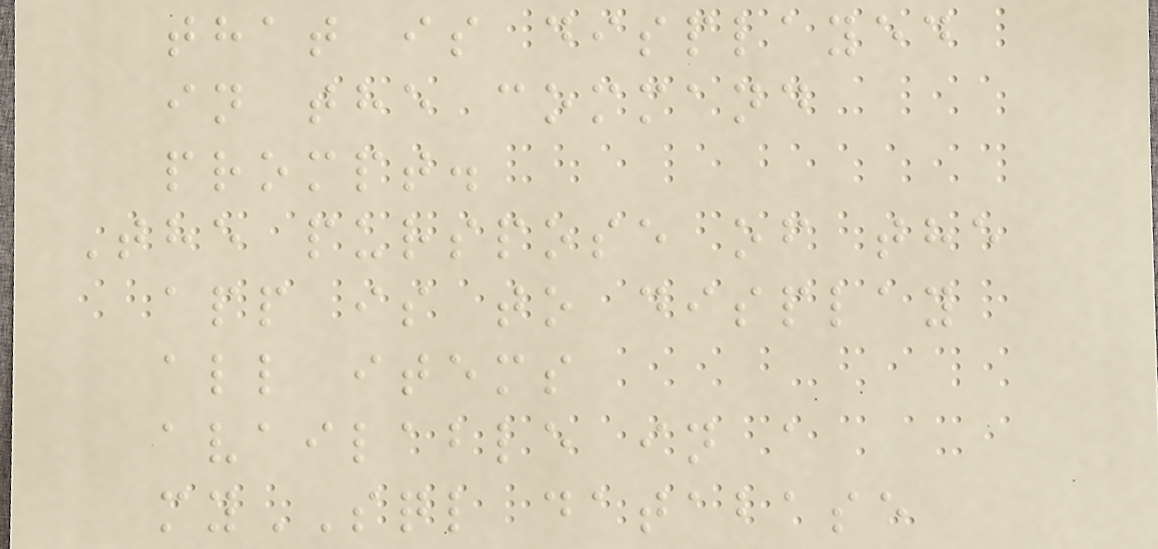that is displayed
in the command
prompt.
The purspose of the
app is to display
all items
available in a
mySQL database
